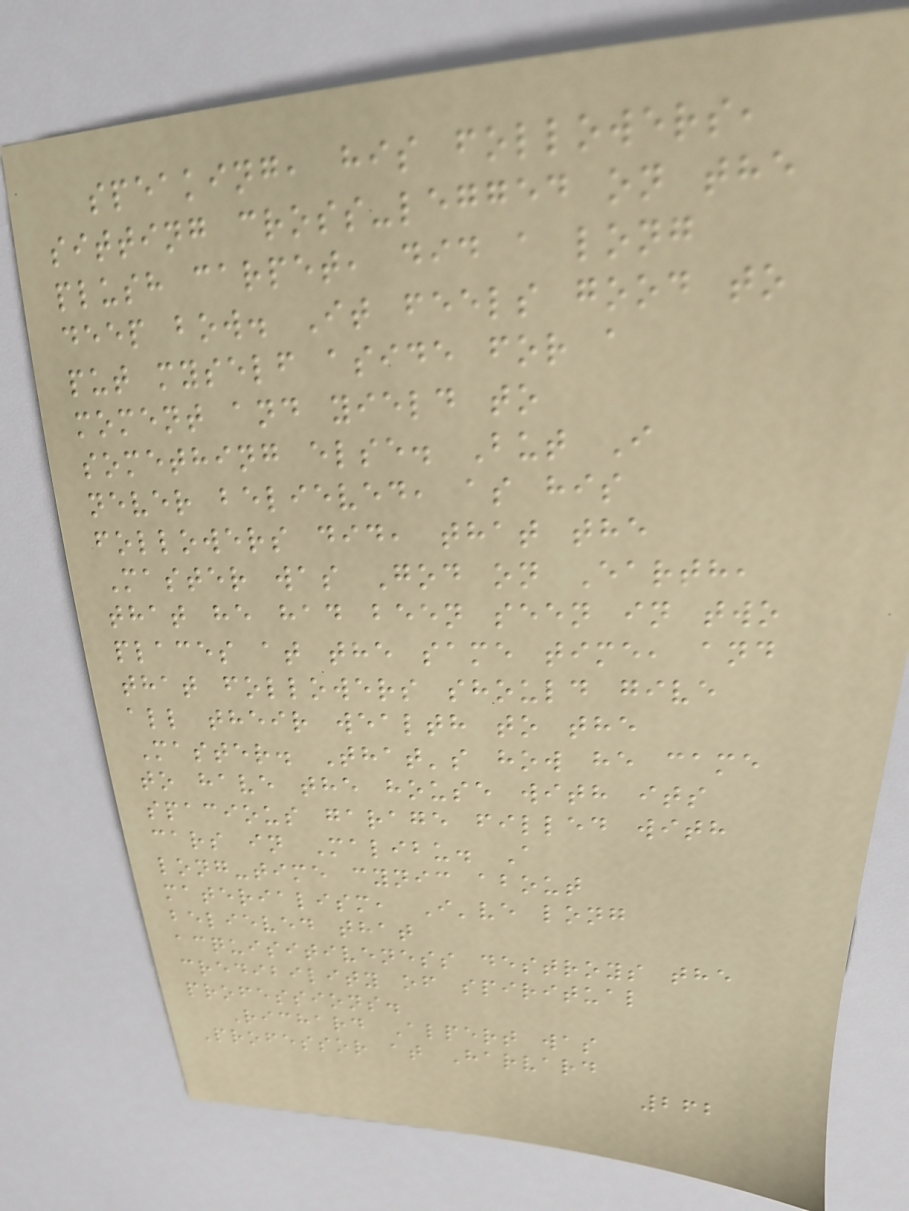speaking, his followers,
sitting cross-legged on the
plush carpet, did a long
deep bow. It feels good to
put myself aside for a
moment and yield to
something else. But I
never believed, as his
followers did, that the
Master was God on Earth,
that he had been seen in two
places at the same time, and
that followers should give
all their wealth to the
Master. That's how he came
to have the house with its
spacious garage filled with
cars in Malibu. A
long-time cynic about
materialism, I've long
believed that
acquisitiveness destroys the
credibility of spiritual
professions.
Richard Alpert was
Professor at Harvard
262
